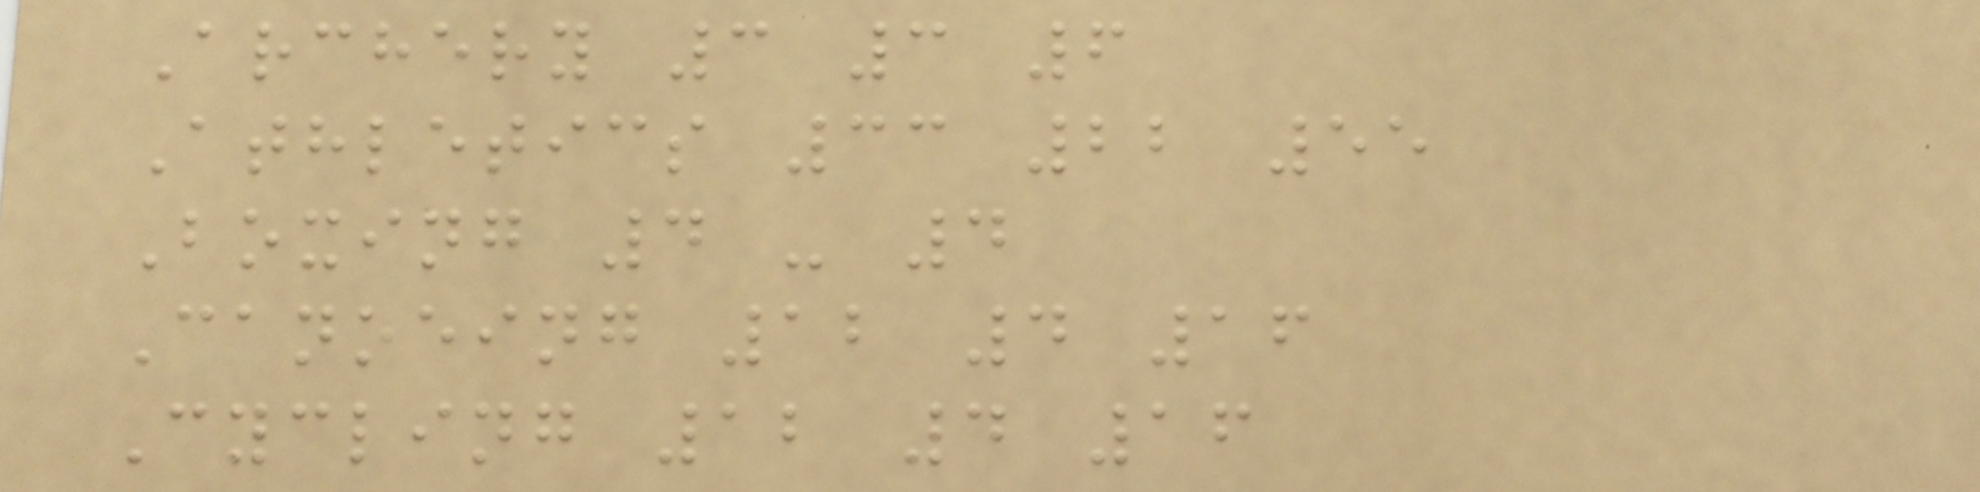Archery 3 3 6
Athletics 33 22 55
Boxing 4 - 4
Canoeing 12 4 16
Cycling 12 4 16
